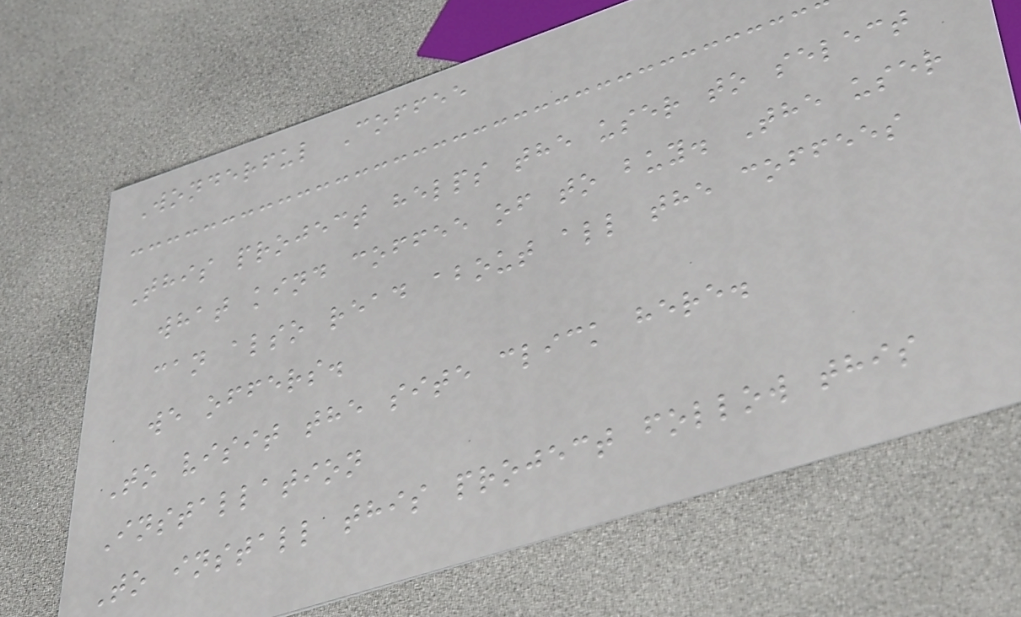Wonderful Coffee
This project helps the user to select
what kind coffee of to buy. The user
can also read about all the coffees
we offers.
To visit the site click here.
Installation
To install this project follow this
